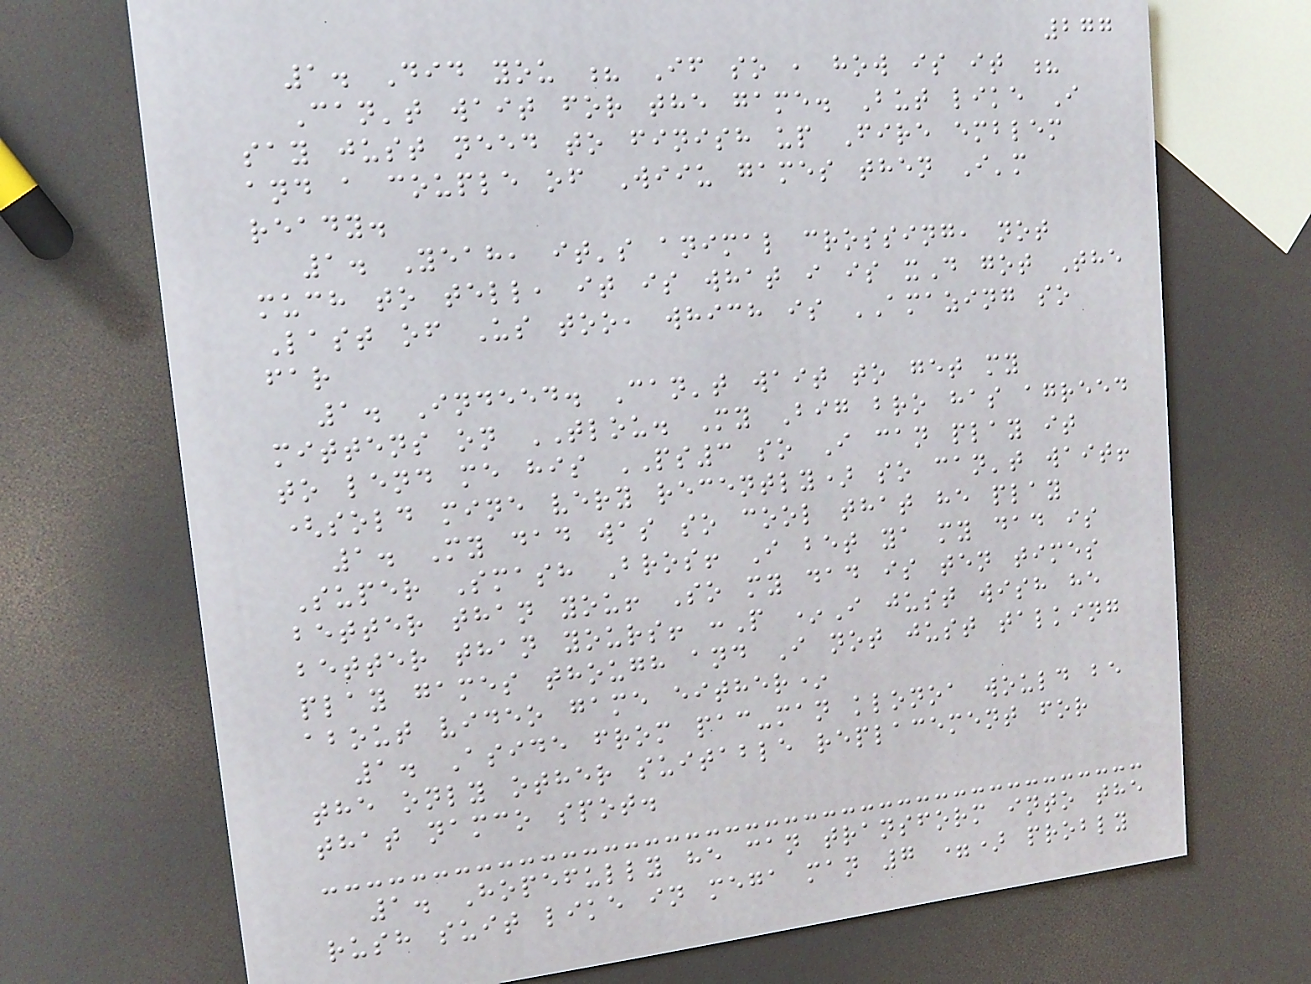277
1. Did you ? If so , how is it ?
Can't wait for the game. But like I
say just need to finish up Fire emblem
and a couple of Wiiu games then I'm
ready.
1. Yeah, it's animal crossing, not
much to tell, it is what i is xD got The
Last of Us too, which is AMAZING so
far
1. Indeed. Can't wait to get my
mittens on TLOU. My Big bro has agreed
to lend me his PS3 so I can play it
(sold mine very recently) so can't wait!
1. My dad was so cool that he play
Super Smash Bros! I bet ya my dad is
better than you! So my dad is ten times
better than yours! :P *I just wish he
play games though and I not just talking
about video game either*
1. Aside from pac-man klonoa would be
the only other suitable replacement for
that namco spot.
1. Hopefully he can transform into the
rush suit like in mega man 7 =) probly
